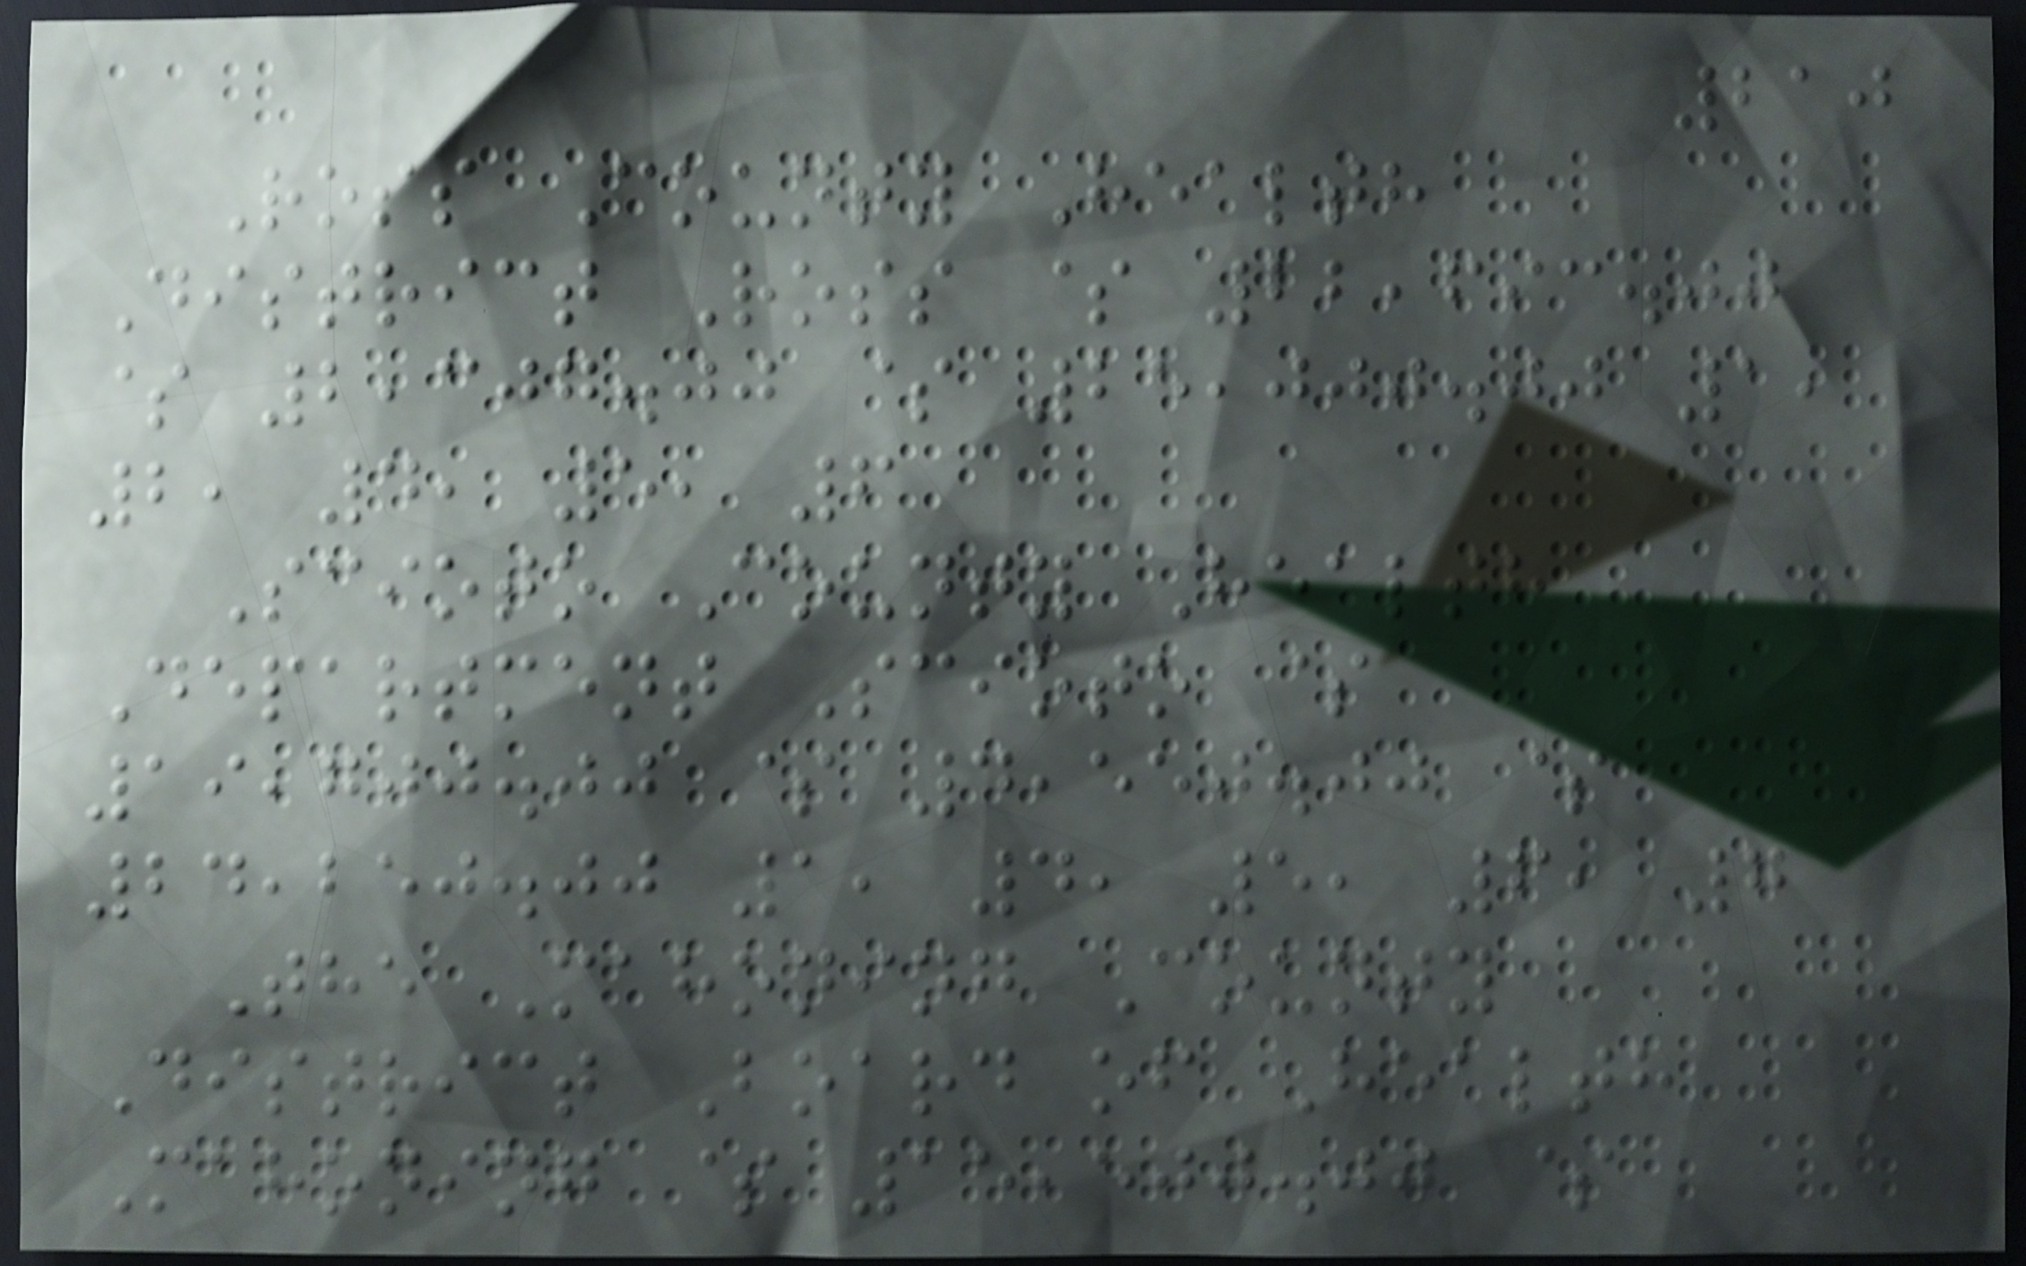210
Ross County Health
District Ross $ 22,693.00
$ 2,307.00 $ 25,000.00 1,
2, 4, 5, 6
Scioto County Health
Department Scioto $
19,700.00 $ 4,550.00 $
24,250.00 1, 4, 5, 6, 7
The Mahoning County
District Board of Health
Mahoning $ 15,500.00 $
